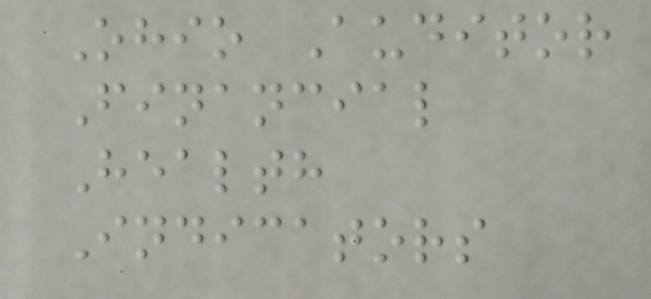Ohio Auditor
Financial
Health
Indicators
